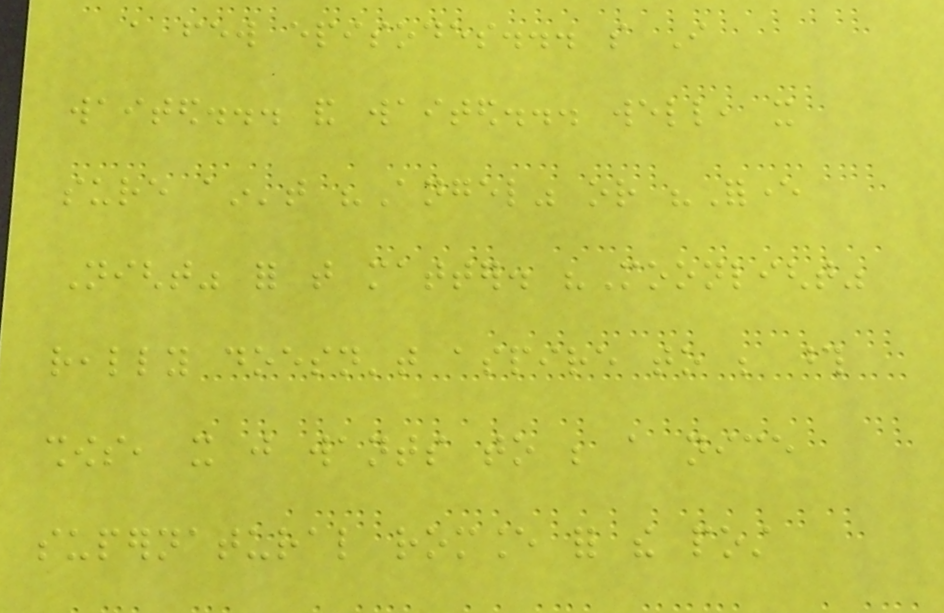a few episodes... so I
waited... and waited... well, it
sure ain't "Angel" or "Forever
Night" for that matter. "Moonlight"
really doesn't aspire to be those
shows, it just wants to be a nice
supernatural romance for the post
